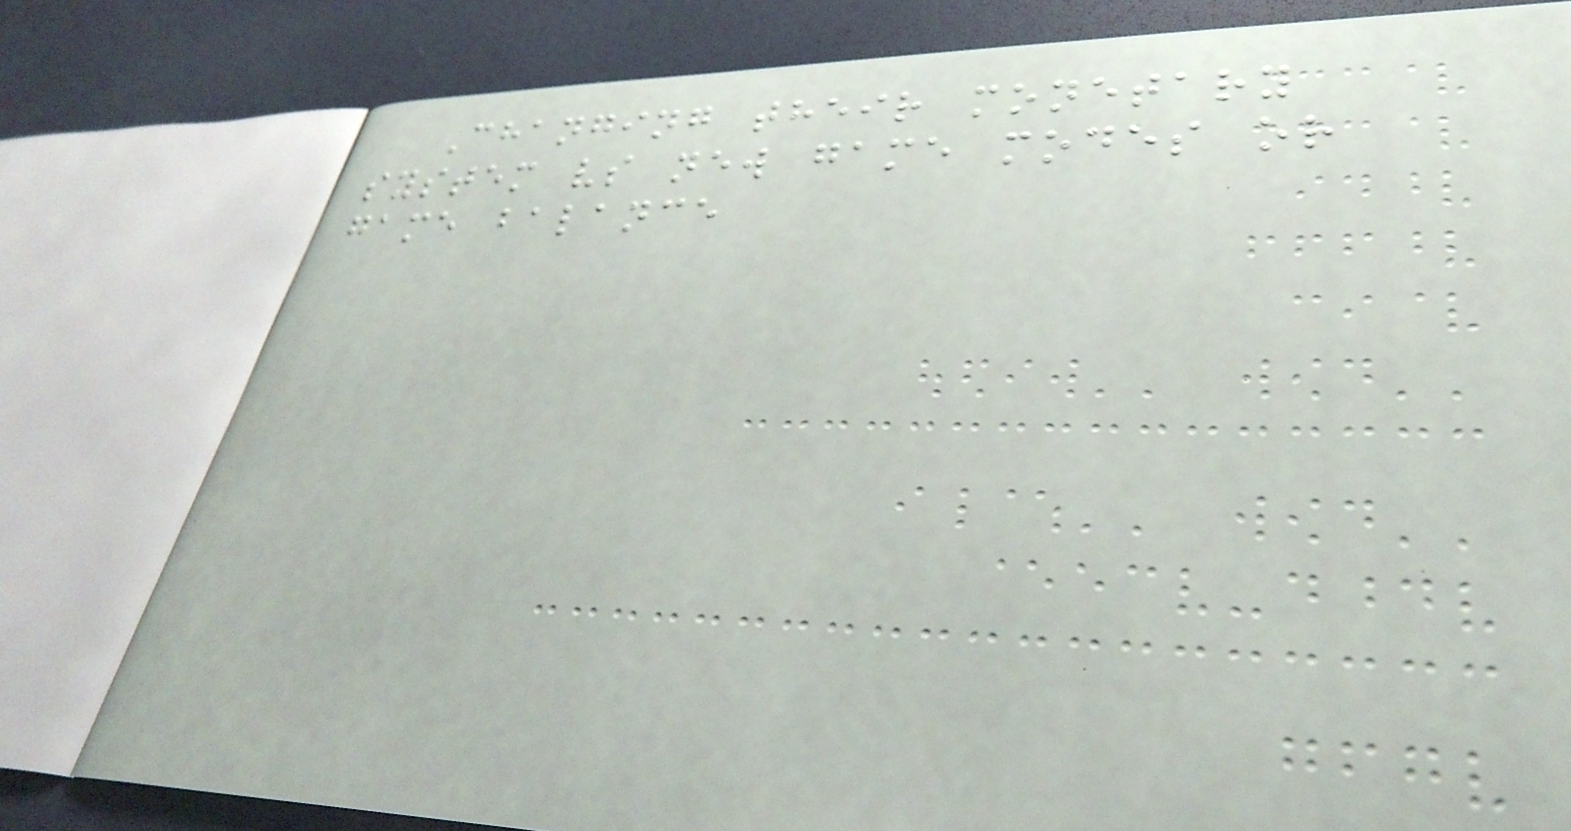Changing their monetary
system vs new game modes or
game balance
